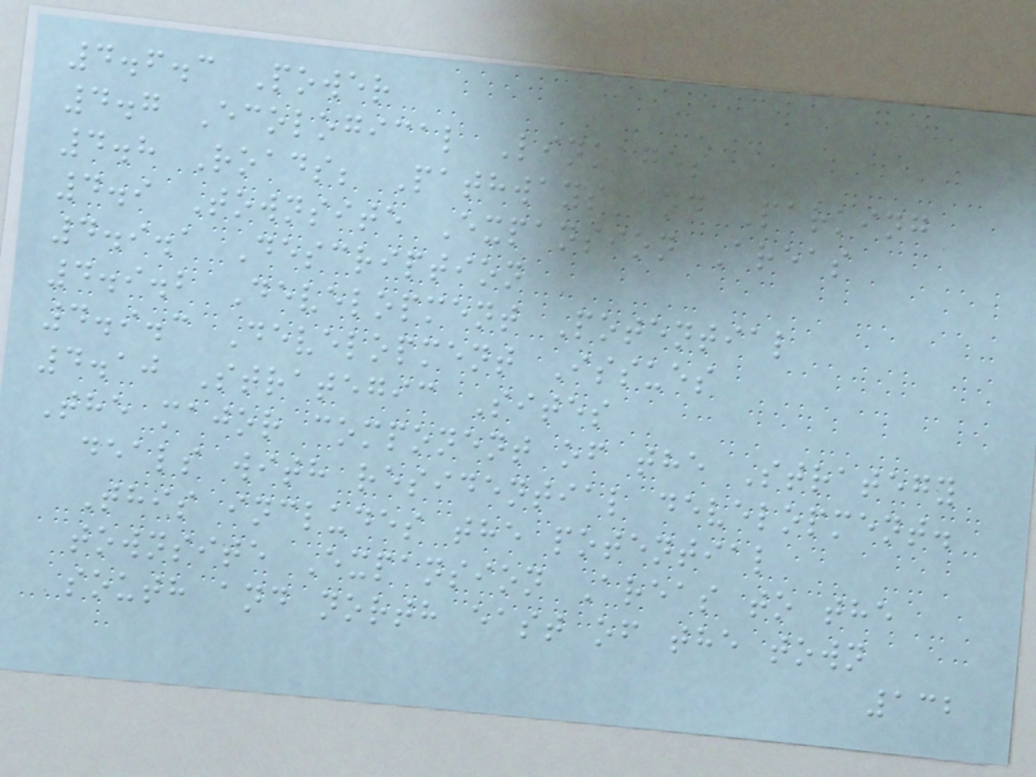4.6.3 Power
4.7 Ecological Linkages
4.8 Roads; Pathways and Parking
4.9 Townsite Expansion Areas
4.9.1 Description
4.9.2 Development Potential
4.9.3 Development Issues
4.10 Strategic Sites
The major component of the Strategy
deals with residential development.
This includes the potential
townsite Expansion Areas to the
south and north east of the town
132
